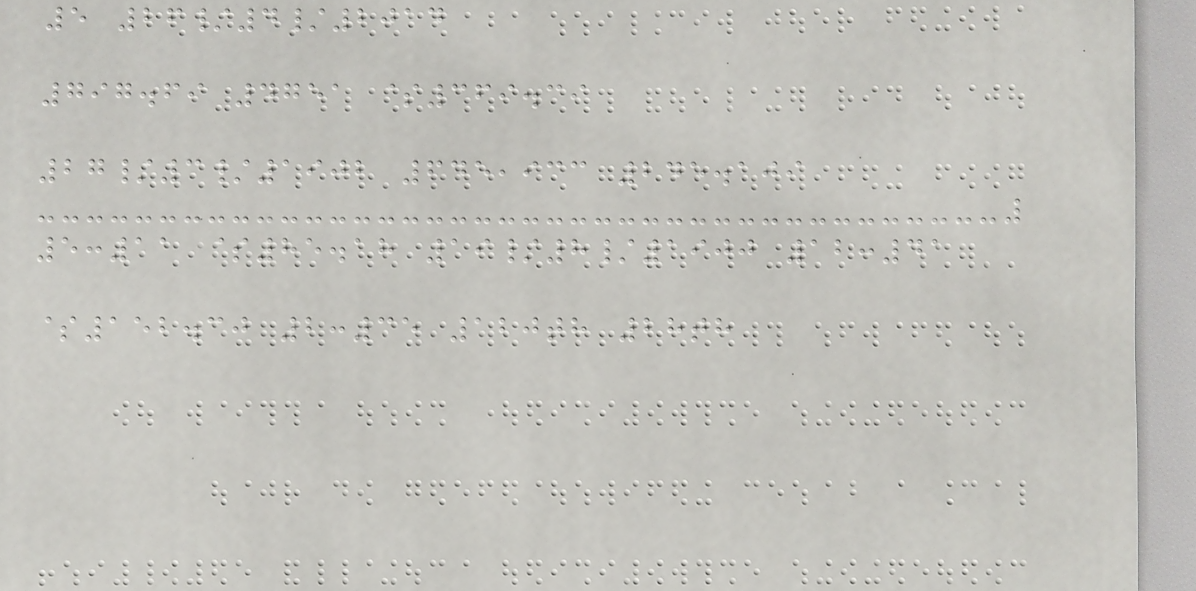5 26/4/2014
797.69 4751 $369.39
27/3/1902 645,933 245.109
5:11 $85.18 19/8/1900 12:41
$152.30 2:35 120th 28th
